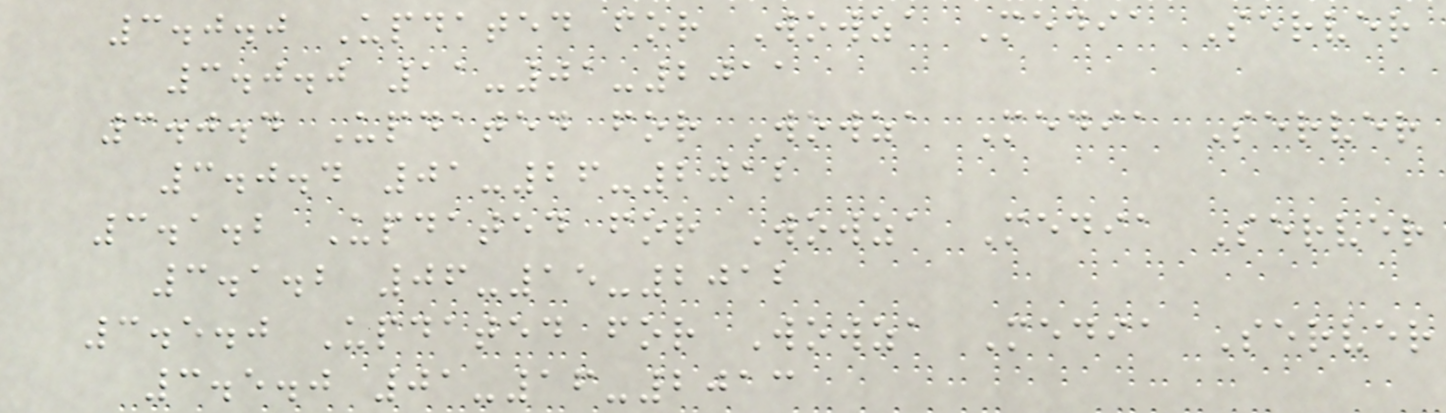3.0.0 Updated for Wowza Media Server
3.0.0 11-01-2011
3.0.4 Updated for Wowza Media Server
3.0.4 01-26-2012
3.1.2 Updated for Wowza Media Server
3.1.2 06-15-2012
3.5.0 Updated for Wowza Media Server
3.5.0 01-16-2013
